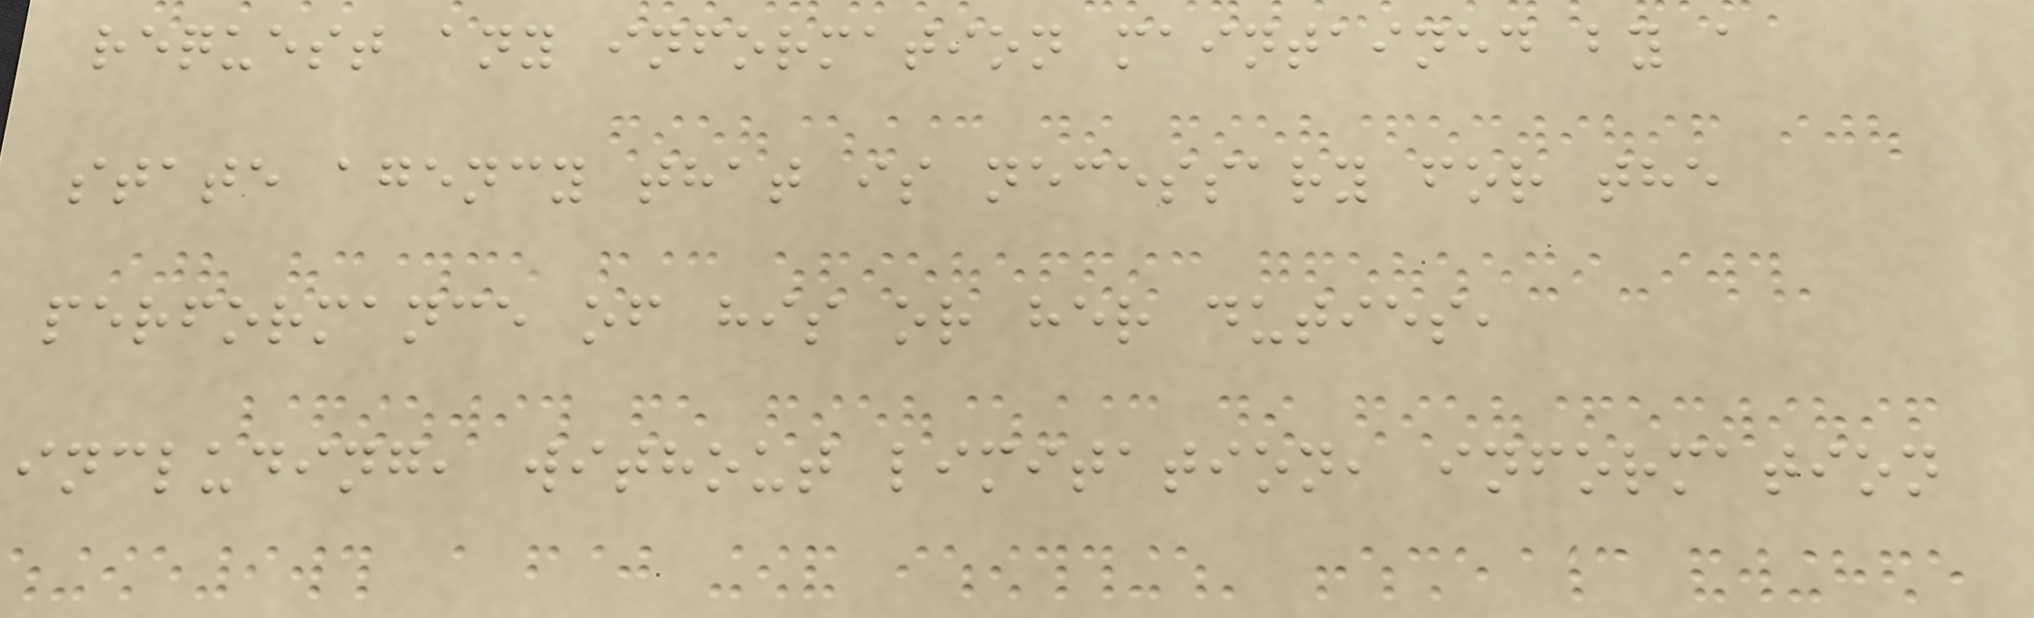request any information maintained by a
state agency that is necessary for the
performance of his or her duties,
including, without limitation, information
